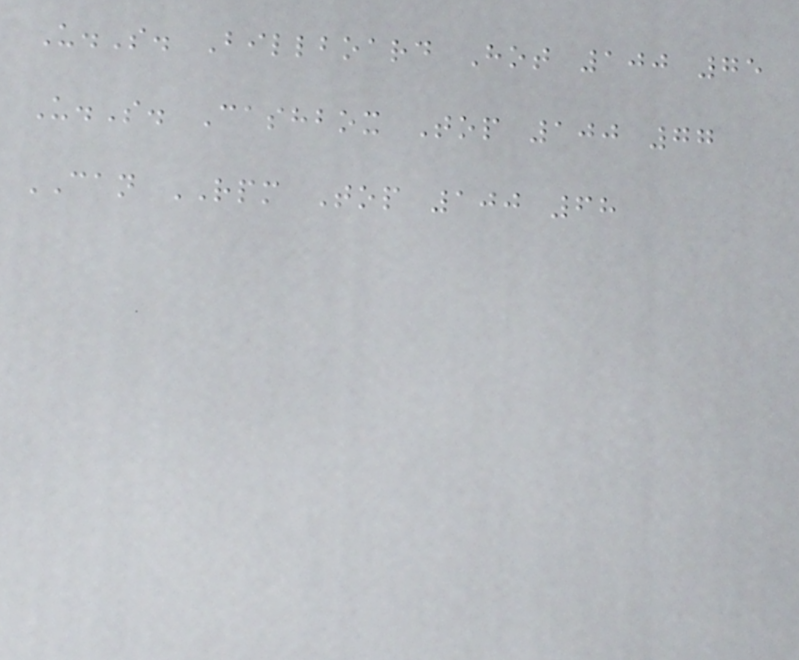U.S. Billboard Hot 100 75
U.S. Cashbox Top 100 77
CAN RPM Top 100 68
